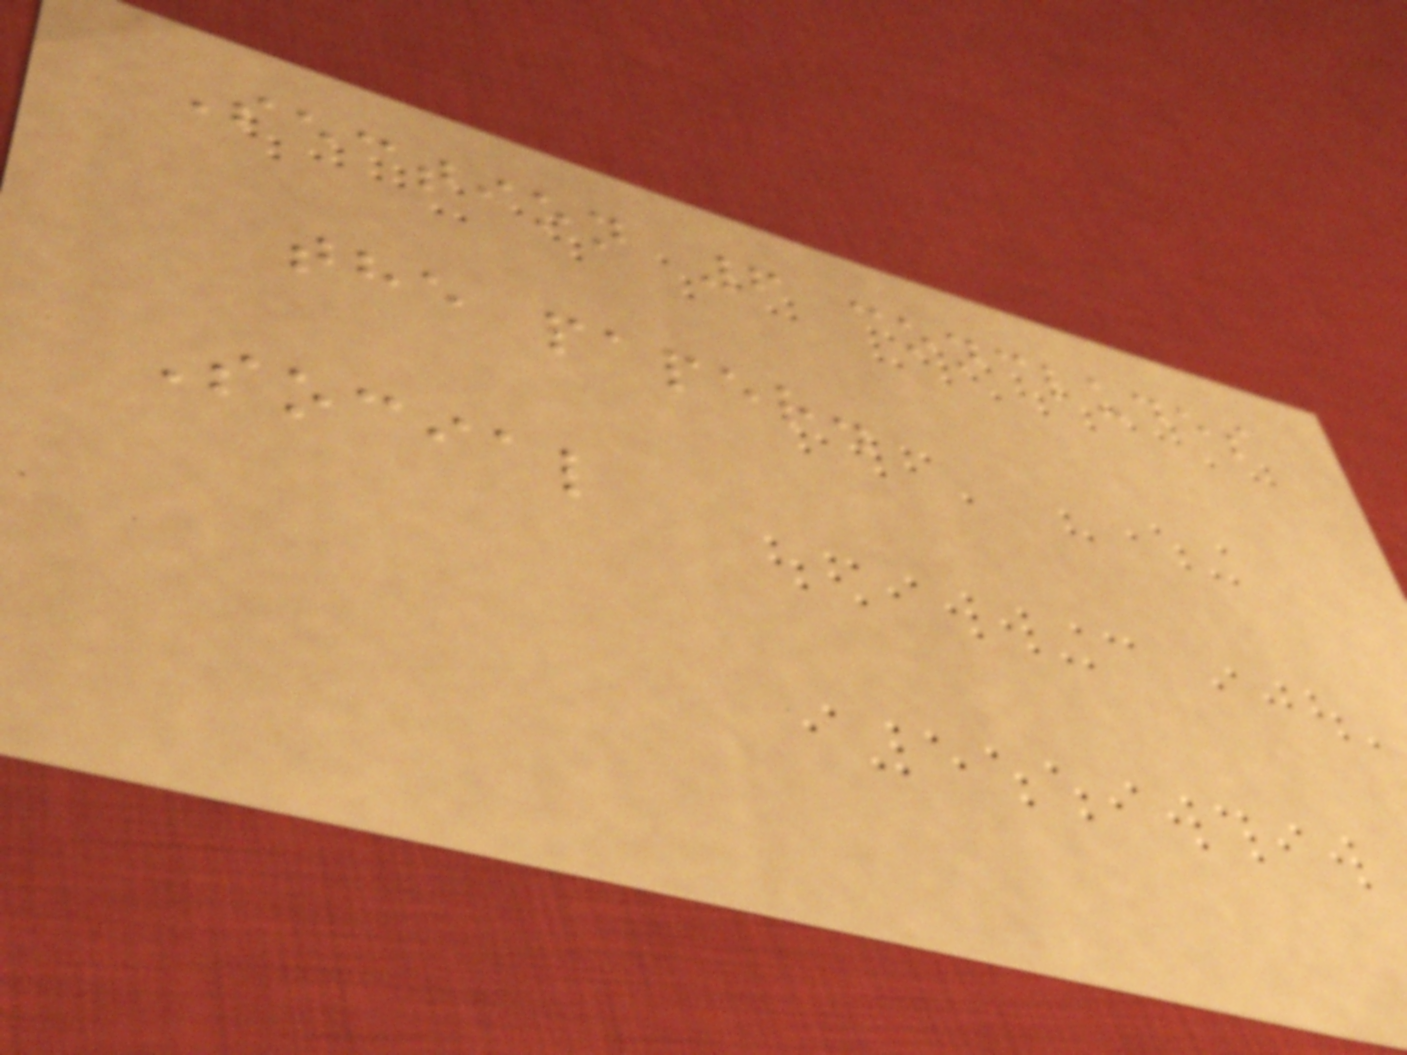Section 6 concludes
the paper.
Social
